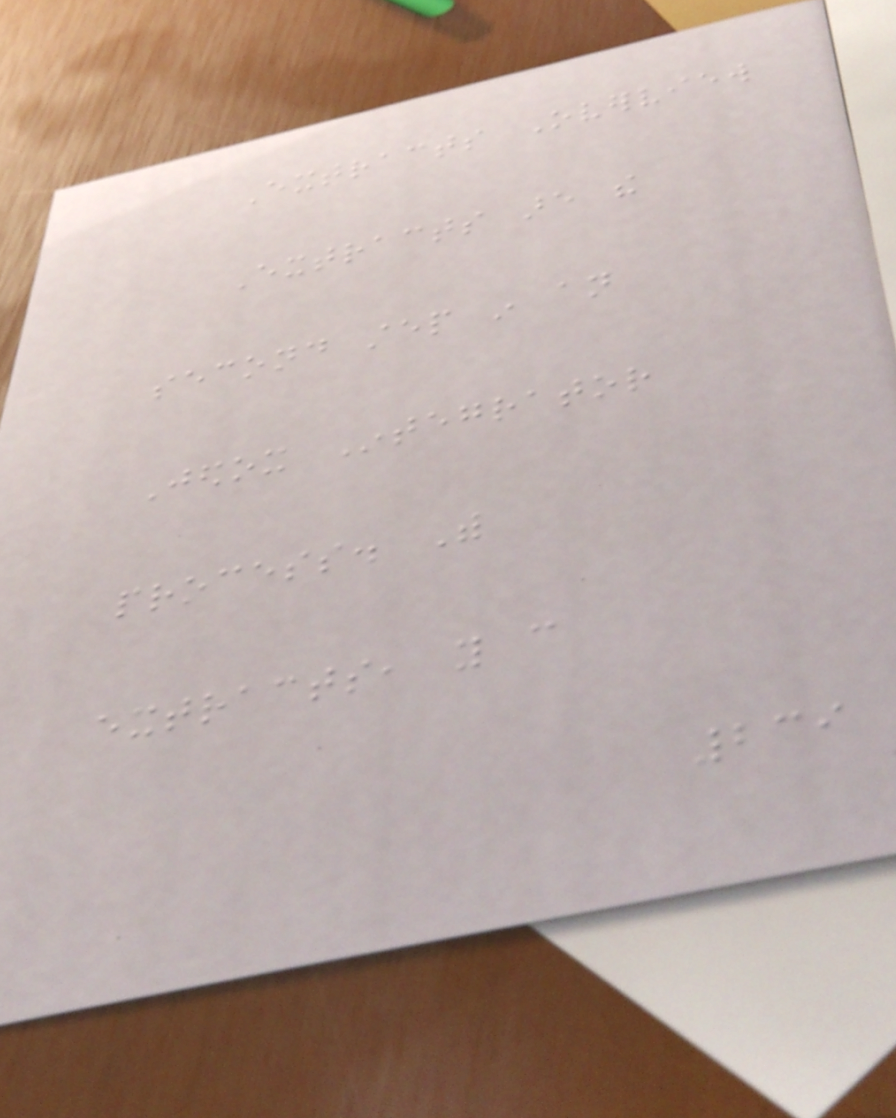Extracts Overview
Extracts are the
second step in an
Jedox Integrator
process. With
extracts, you can
239
